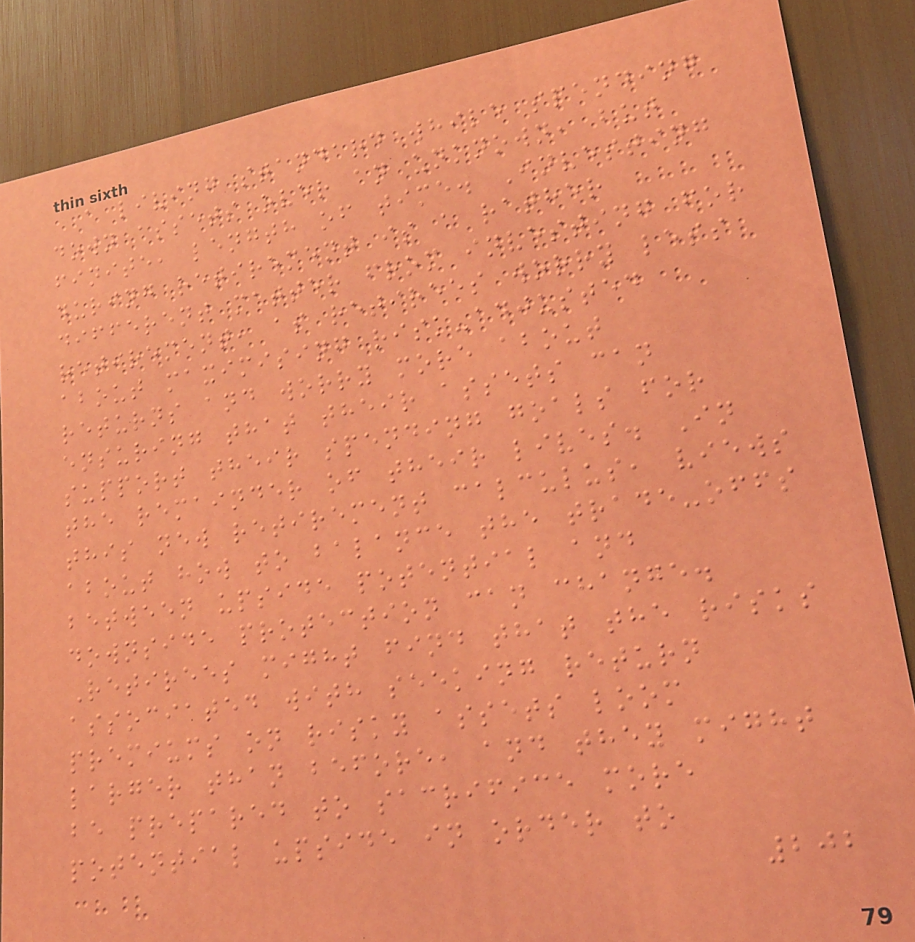a living standard while spending
down assets over an unknown, but
finite, length of time. Investing
during retirement is a rather
different matter from investing for
retirement, as retirees worry less
about maximising risk-adjusted
returns and worry more about
ensuring that their assets can
support their spending goals for
the remainder of their lives. In
this new retirement calculus, views
about how to balance the trade-offs
between upside potential and
downside protection can change.
Retirees might find that the risks
associated with seeking return
premiums on risky assets loom
larger than before, and they might
be prepared to sacrifice more
potential upside in order to
202
